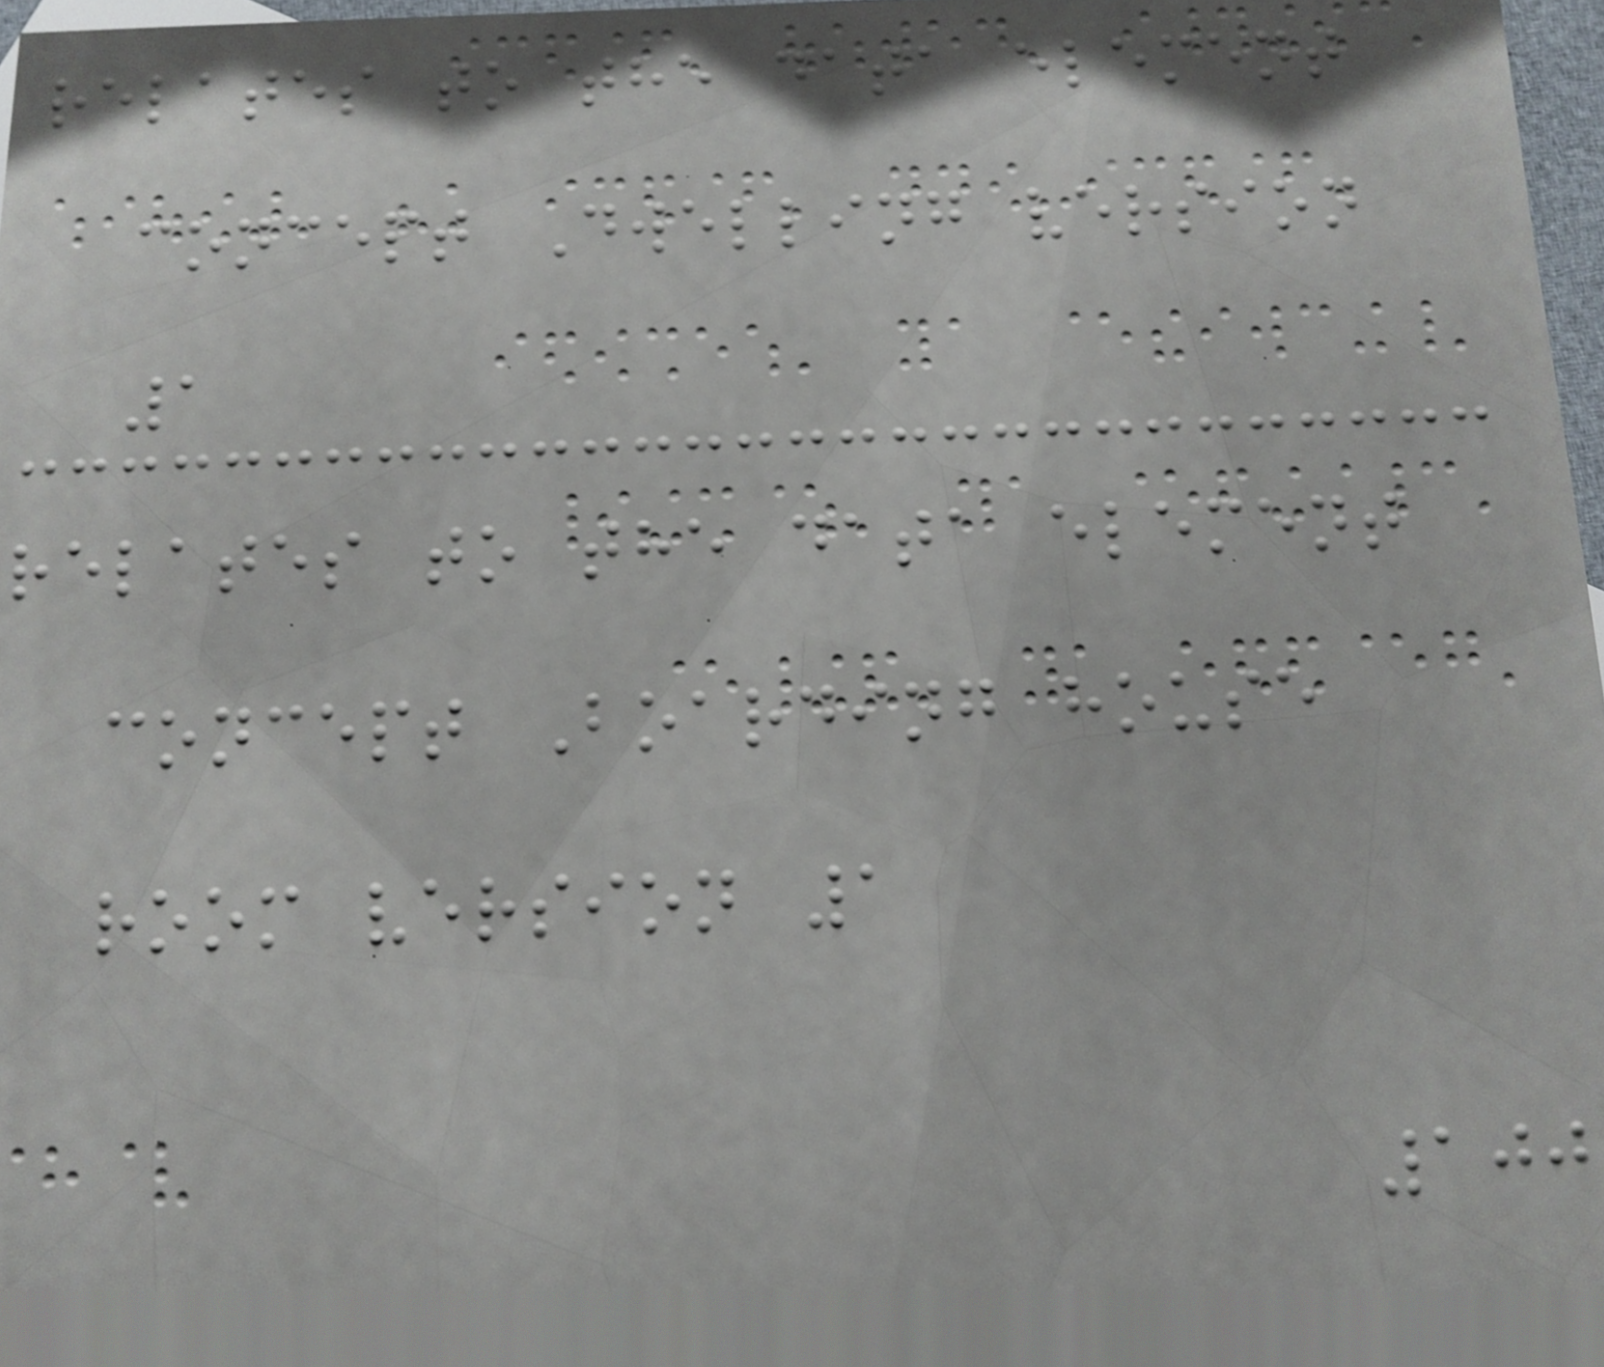relates to the data element
concept Dwelling version
1
relates to the data element
concept Boarding house
room version 1
100
